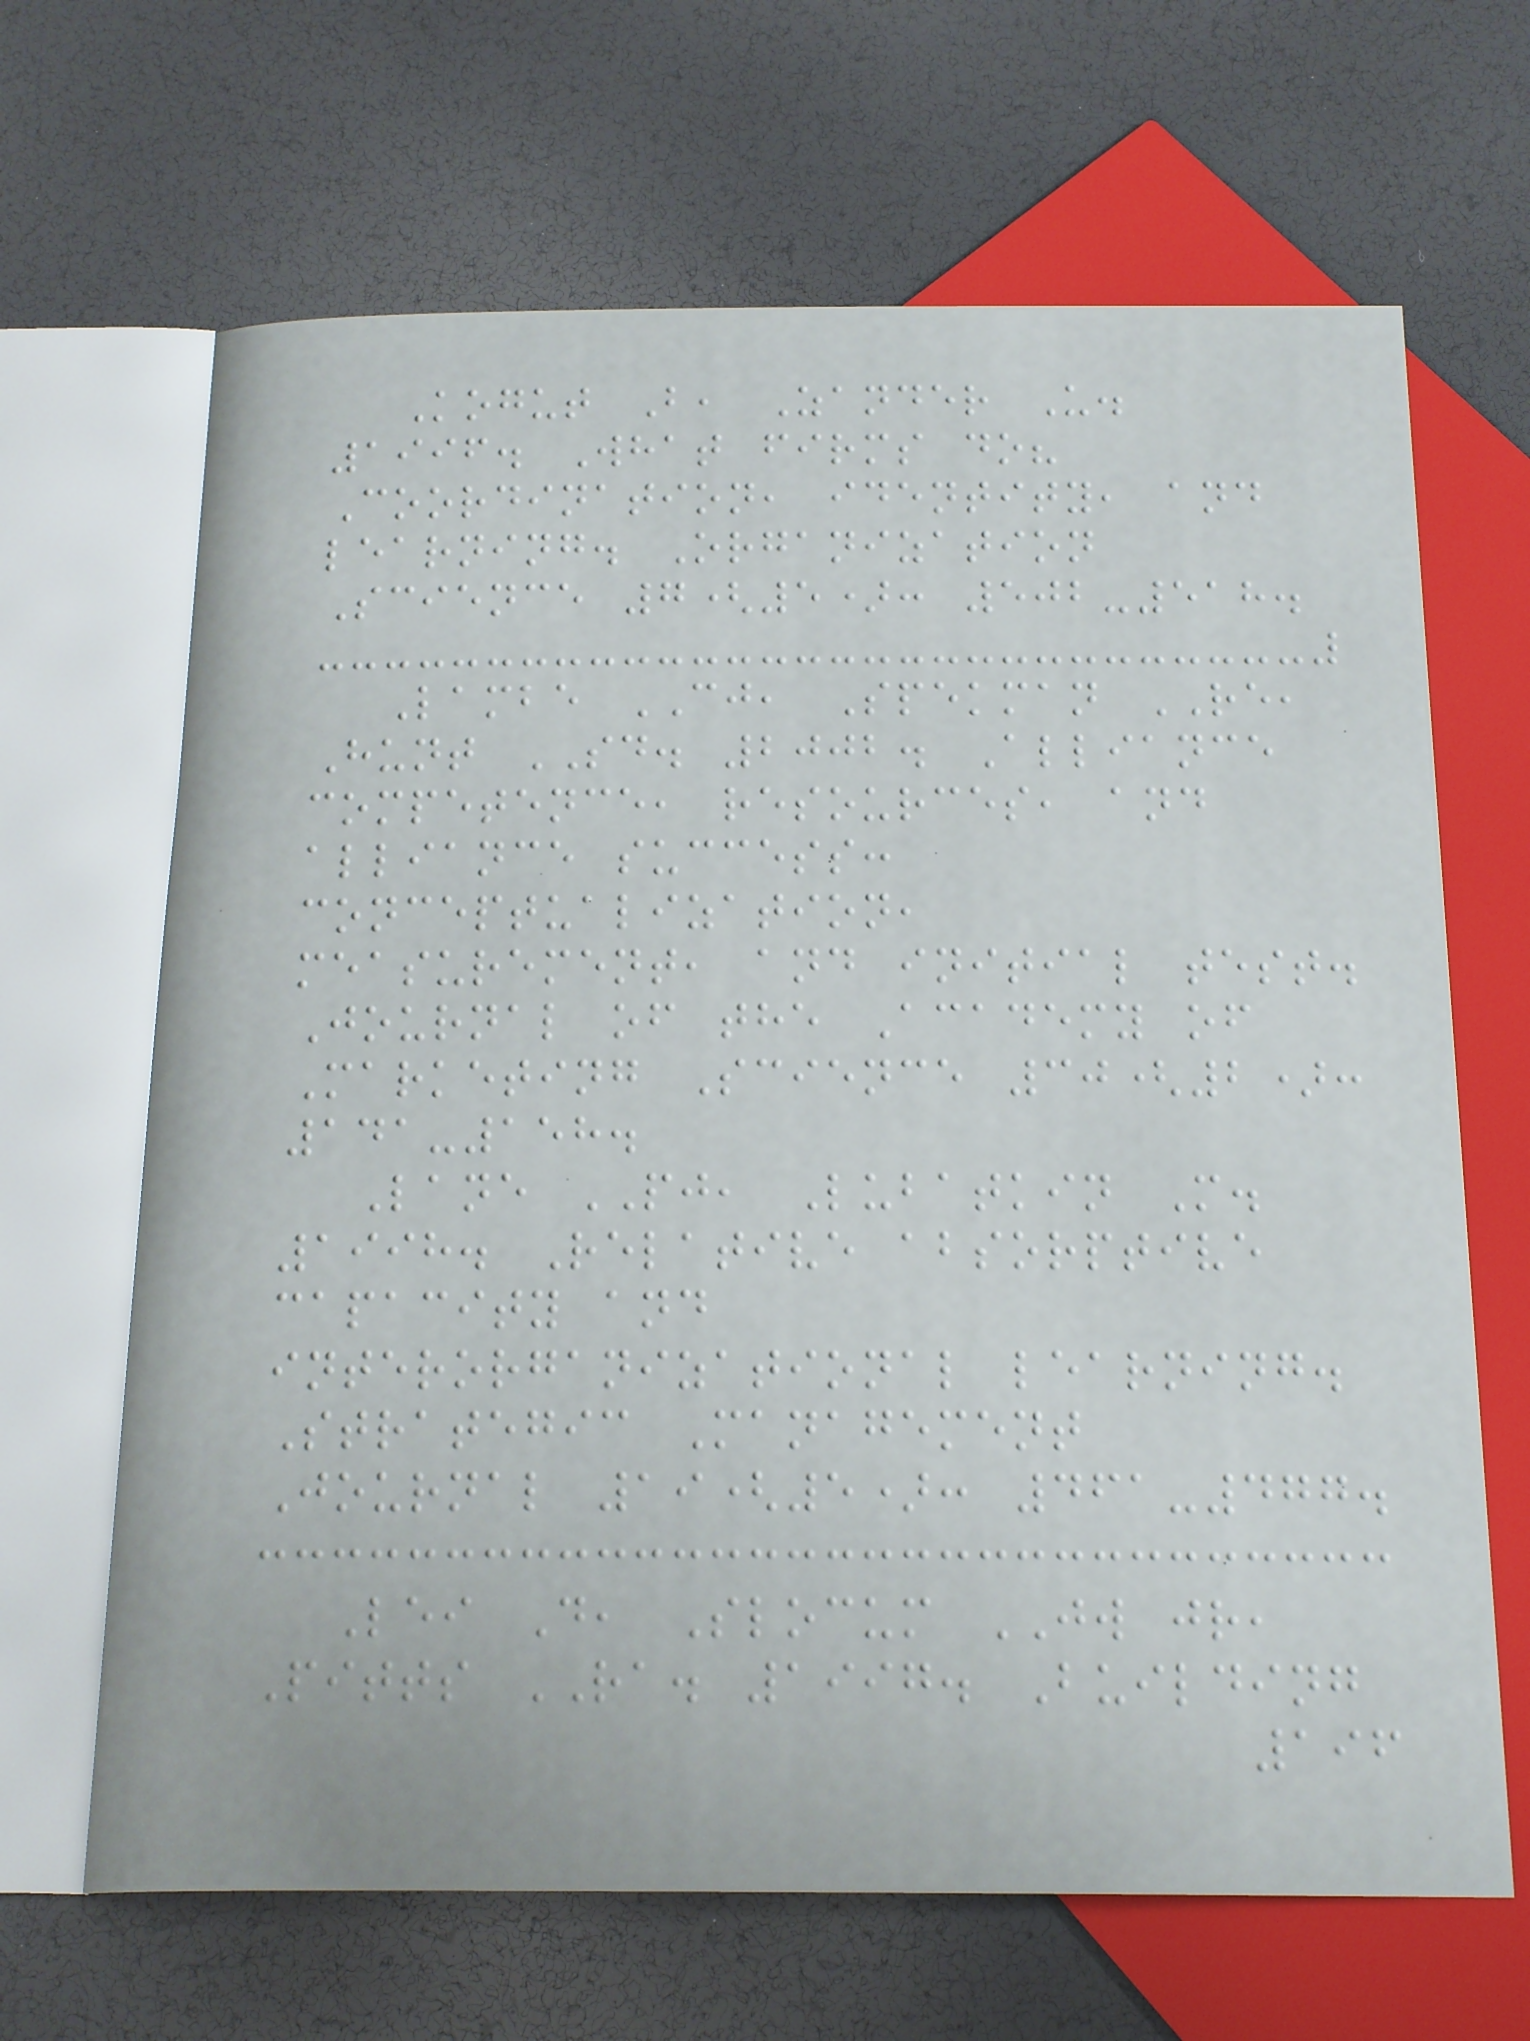Kogut B, Zander U.
1996. What firms do?
Coordination, identity, and
learning. Organization
Science 7(5): 502-518.
Lambe CJ, Spekman RE,
Hunt SD. 2002. Alliance
competence, resources, and
alliance success:
conceptualization,
measurement, and initial test.
Journal of the Academy of
Marketing Science 30(2):
141-158.
Lane PJ, Lubatkin M.
1998. Relative absorptive
capacity and
interorganizational learning.
Strategic Management
Journal 19(5): 461-477.
Lei D, Slocum JW jr,
Pitts RA. 1997. Building
196
